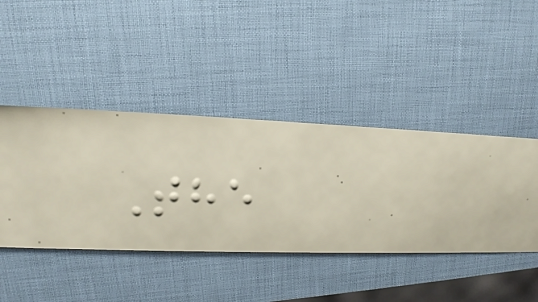The
